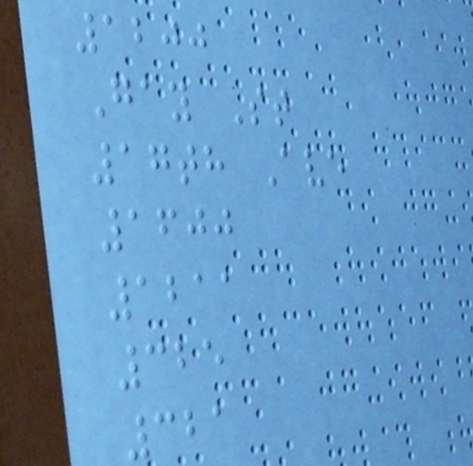1200
Gay St
17th Ave
1600
1211
325
321
